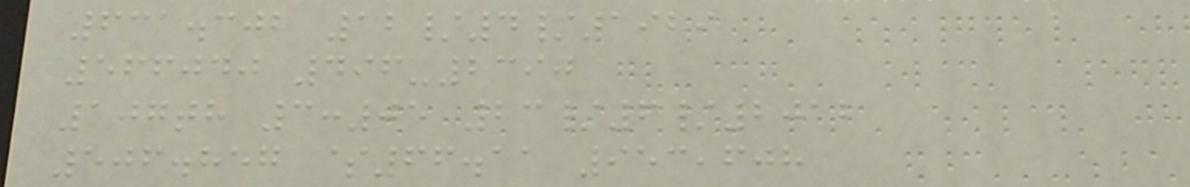631.302 12/4/1929
566040 496-2390
107th 3:05 23/6/2012
506.857 $66.11 953,608
